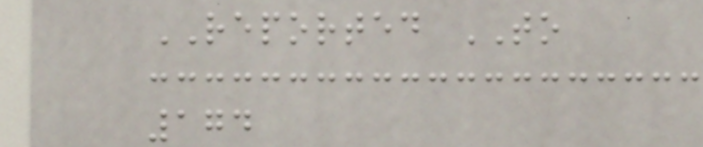REPORTED TO
174
